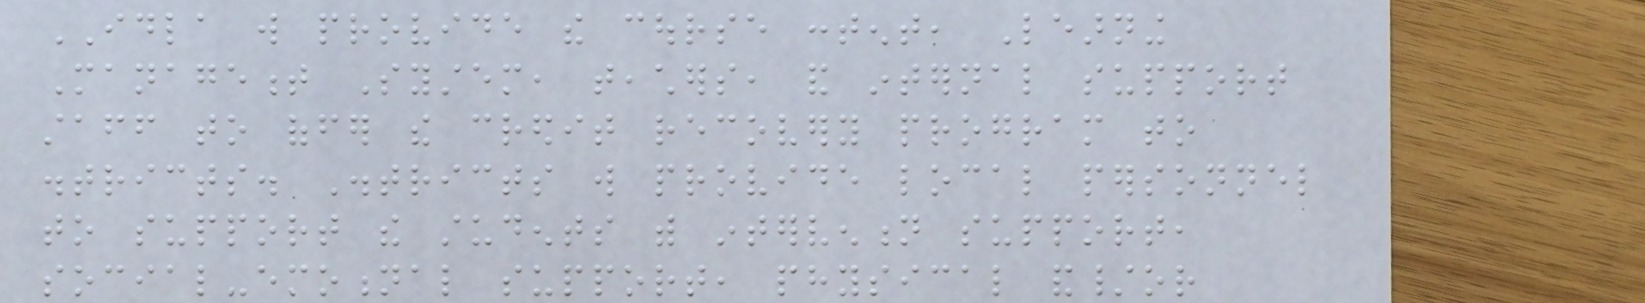IDLA will provide the course content, Learning
Management System, teachers, and internal support
staff to offer the credit recovery program to
districts. Districts will provide local personnel
to support the students with intervention support,
social-emotional support, physical and/or
